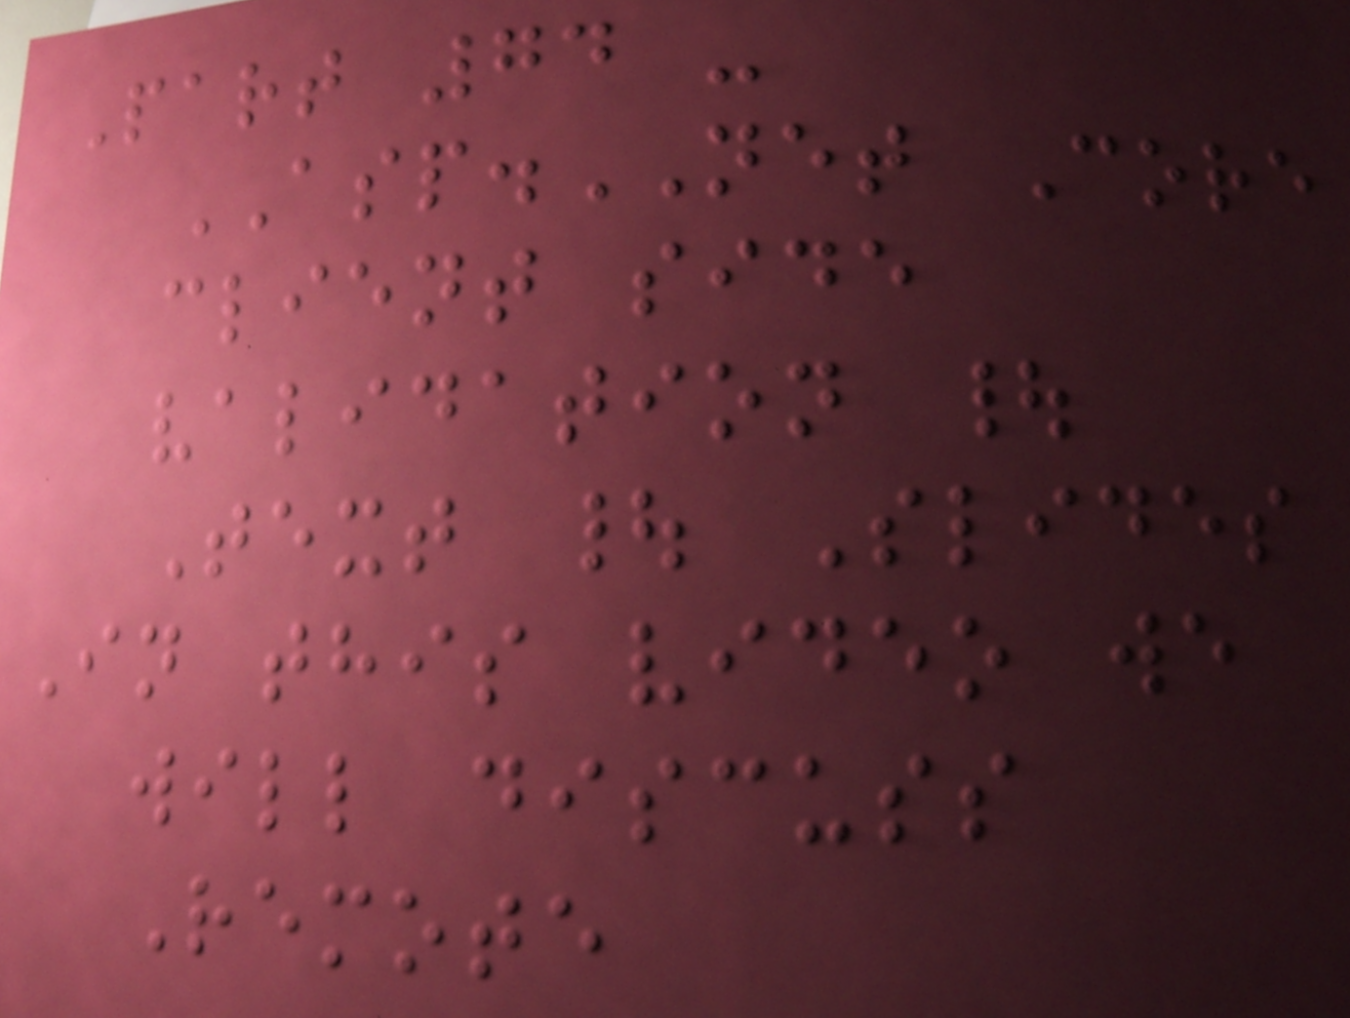Part 74 -
ASP.NET Core
client side
validation |
Text | Slides
In this video we
will discuss
Remote
